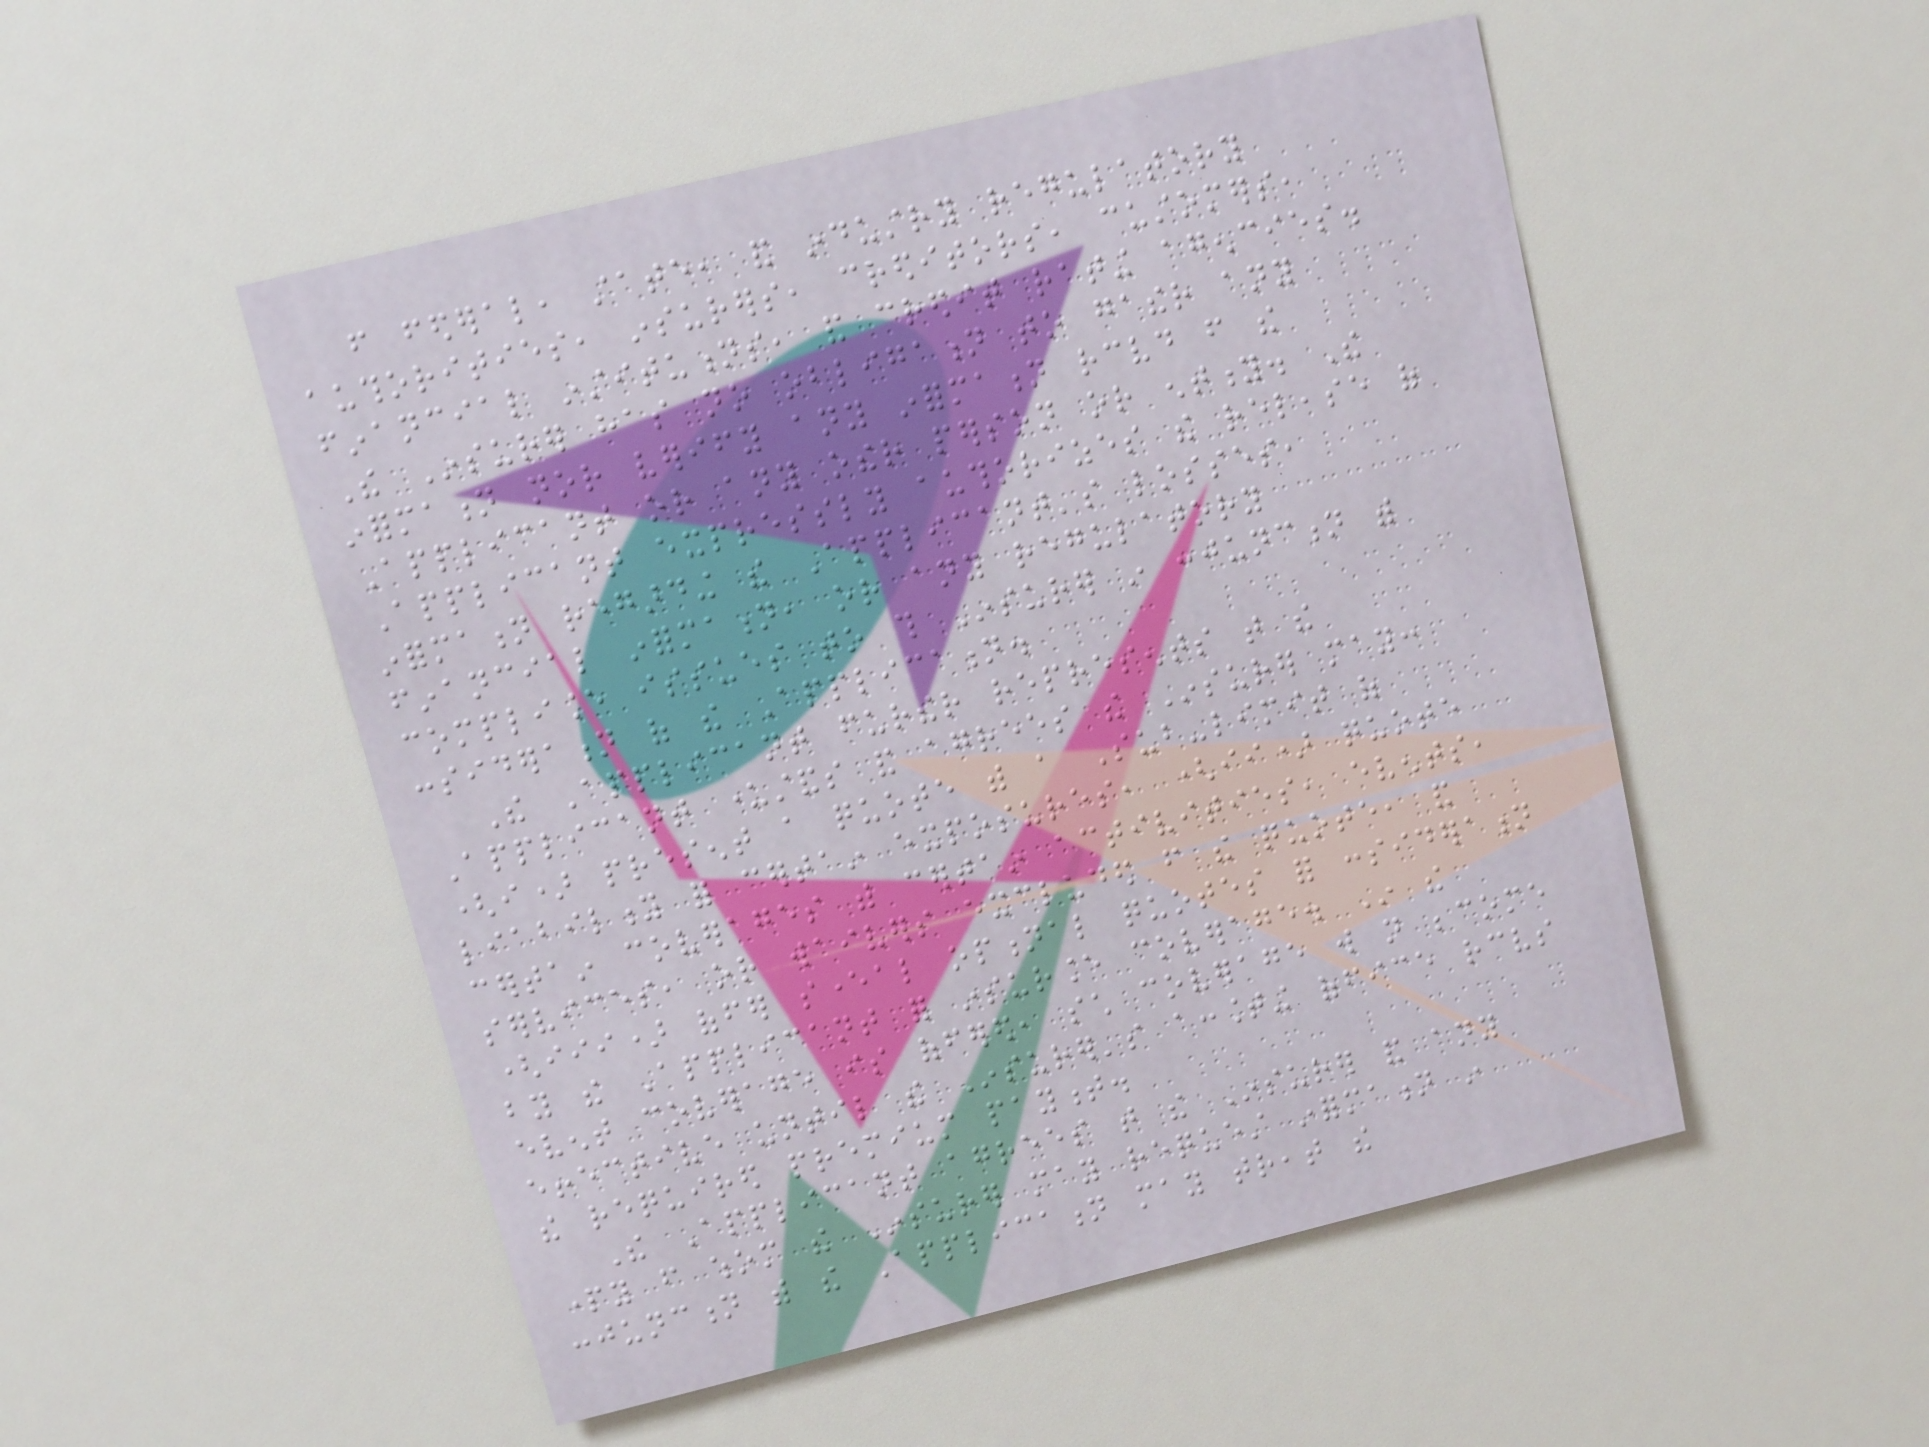from federal, state, and industry regulatory
authorities, insurers, creditors, customers,
financial institutions, and credit rating agencies.
The Insurer has no obligation to gather any
information nor verify any information received from the
Applicant or any other person or entity. The
Applicant expressly authorizes the release of
information regarding the Applicant's losses,
financial information, or any regulatory
compliance issues to this Insurer in conjunction with
consideration of the Application.
The Applicant further represents that the
Applicant understands and agrees the Insurer may:
(i) present a quote with a Sub-limit of
liability for certain exposures, (ii) quote
certain coverages with certain activities, events,
services, or waivers excluded from the quote, and
(iii) offer several optional quotes for consideration
by the Applicant for insurance coverage. In the
event coverage is offered, such coverage will not become
effective until the Insurer's accounting office receives
the required premium payment.
The Applicant agrees that the Insurer and any
party from whom the Insurer may request information in
conjunction with the Application may treat the
